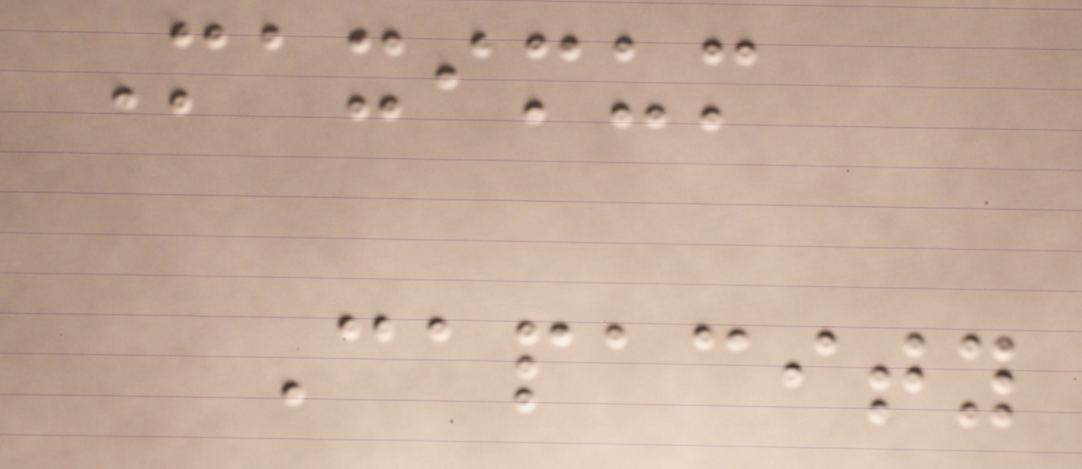Maximum
Capacity
